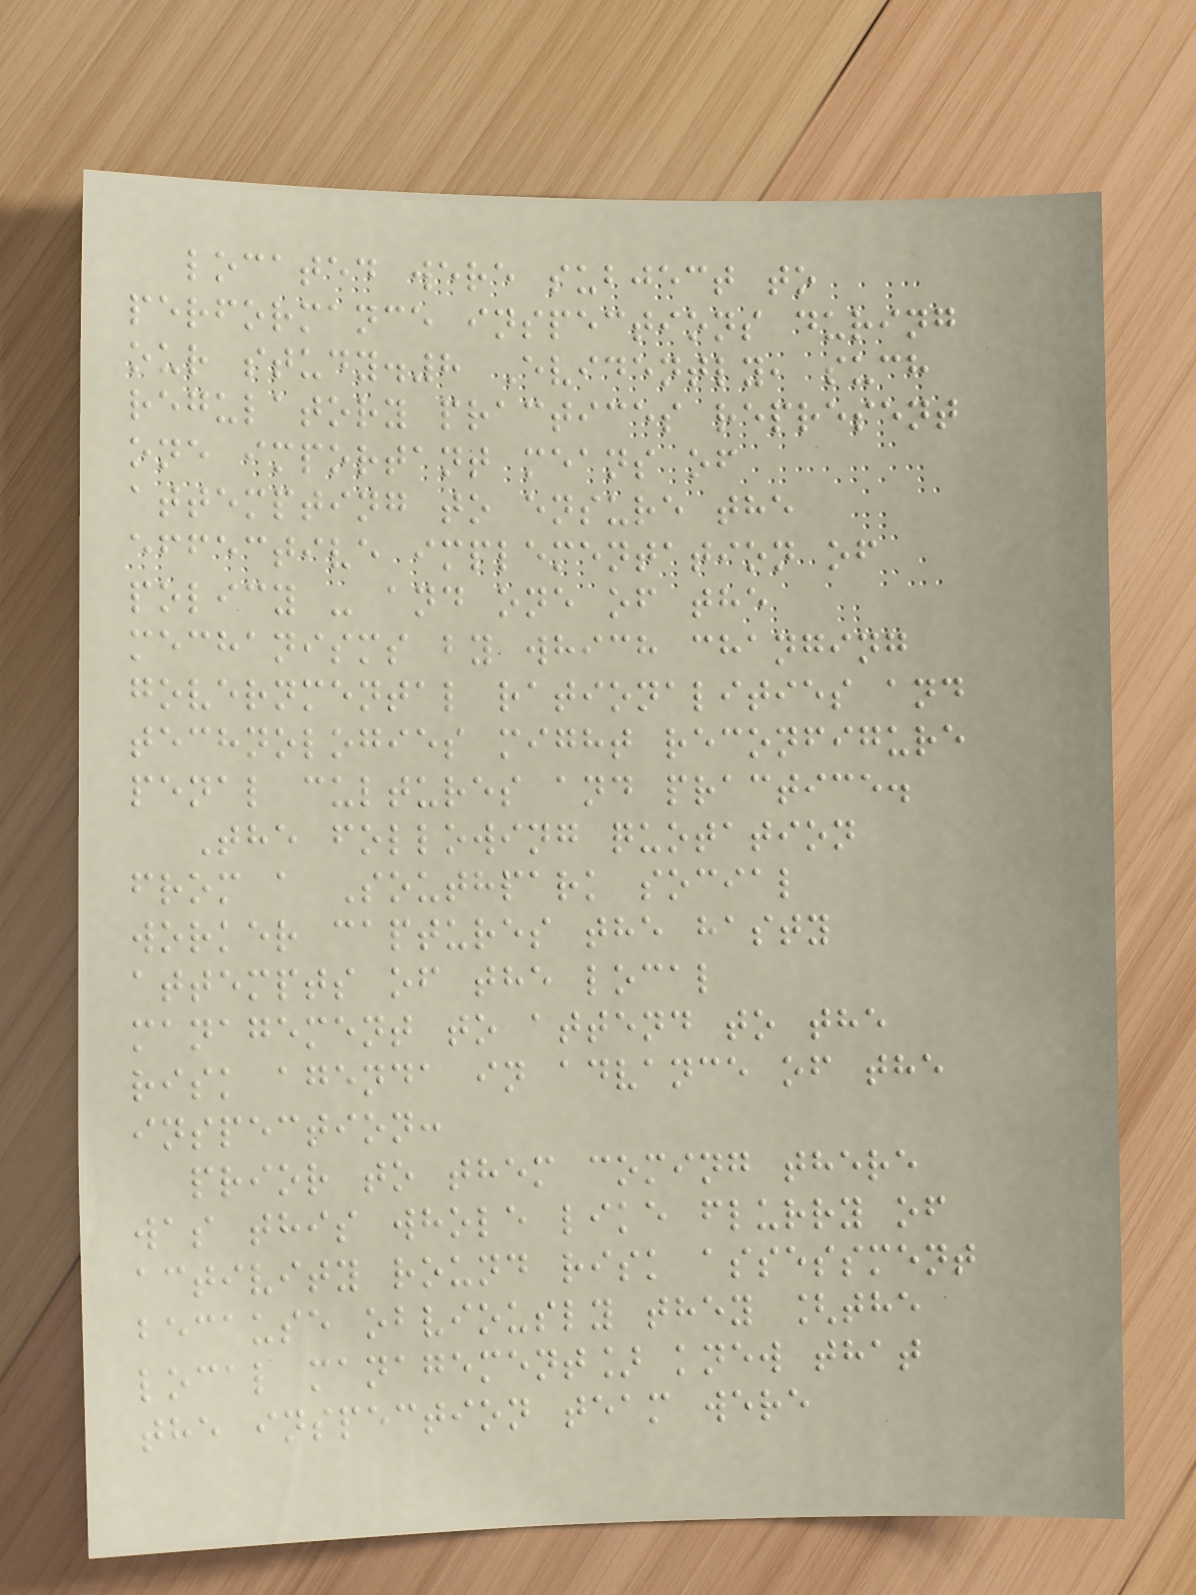located were subject to
performance inspections during
our study.8 Evidently, such
regulatory practices represent
one important means of
attempting to ensure the
effective implementation of
policy - and one of the
mechanisms by which changing
governmental rationalities and
technologies might reconfigure
penal cultures and practice.
The following quotation
from a Southpark social
worker captures the hasty
attempts of the local
management to attend to the
risk agenda in advance of the
inspection:
prior to them coming there
was this whole like flurry of
activity round risk assessment
because obviously they [the
local management] knew that
the inspection team were
